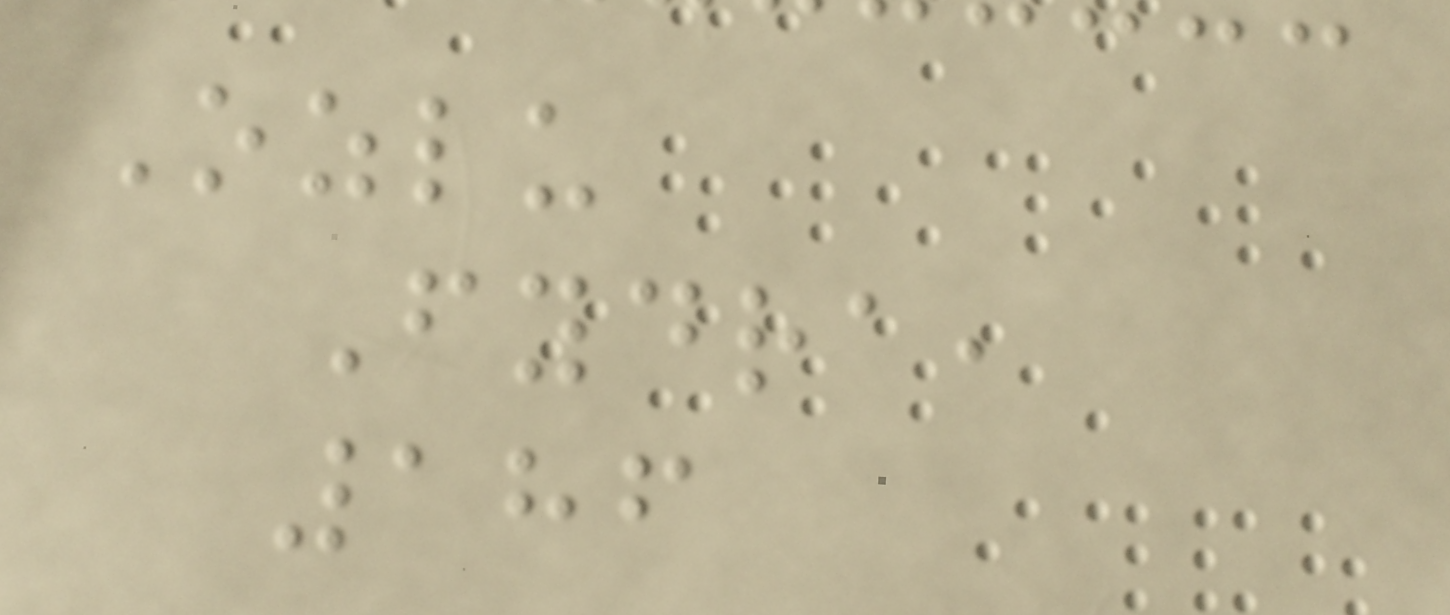Ozlu
Fydra,
186
